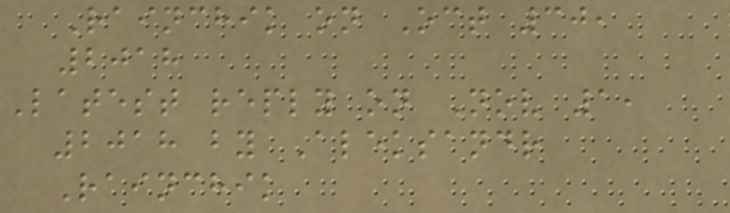Rainchik on Oct 30,
2018
Latest reply on Nov 1,
2018 by Aleksandr
Rainchik
